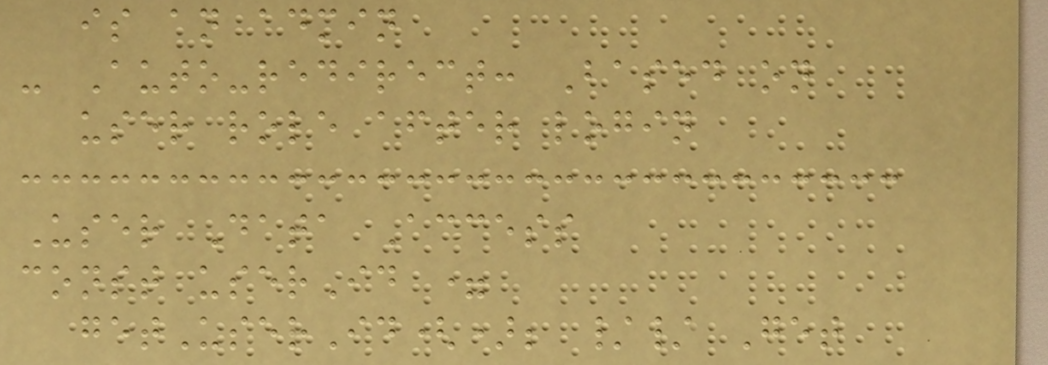is an admin
- Auto-redirect: Based on
user role after login
User Data Access
const userId =
getUserId(); // Get
